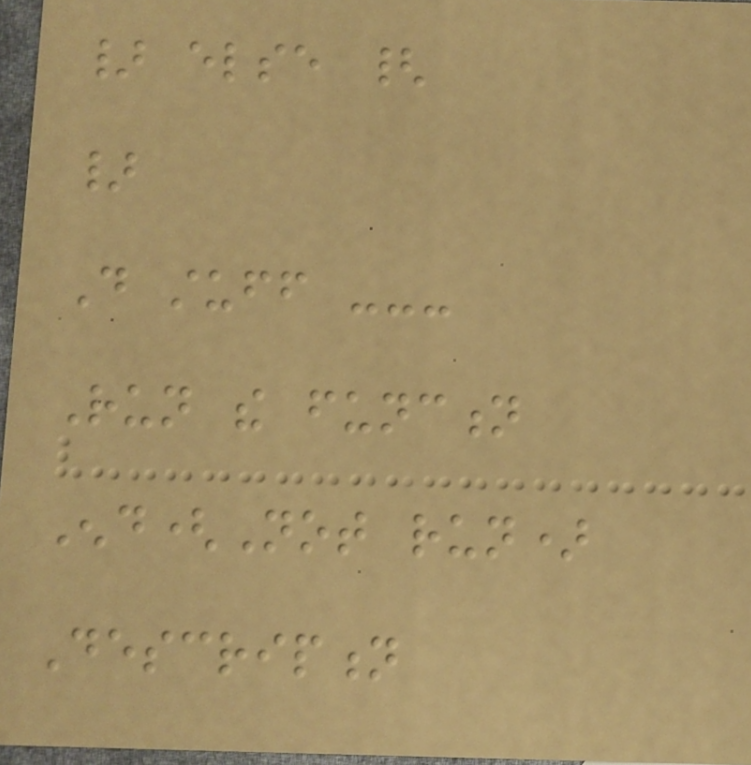} else {
}
Do stuff ---
Run the function
End(Not run)
Description
